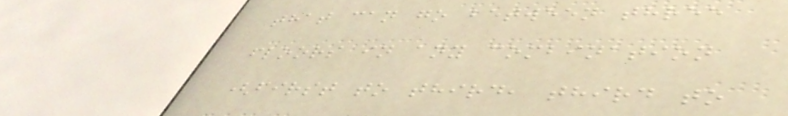that can go between three
floors in any combination
(first to third, third to
